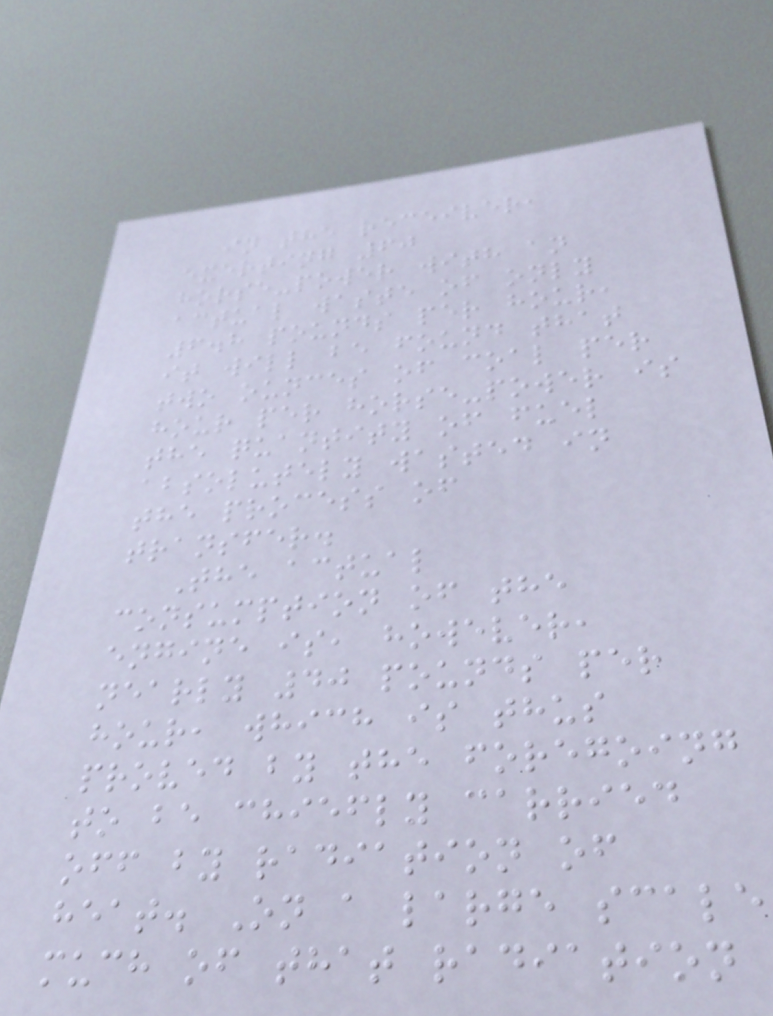in the receiver,
exerting 60
horse-power with an
actual waste of only
6.8 pounds per hour,
it will be found that
two ounces of coal per
hour per horse-power is
the quantity of fuel
absolutely wasted in
the process of
transfer.
The actual
consumption of the
engine is, however,
nearly 40 pounds per
hour, which is thus
proved by the foregoing
to be chiefly carried
off by radiation of
heat. On a large scale
much of that radiation
